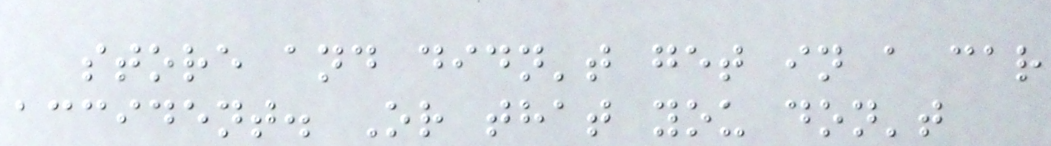store and didn't get in a car
accident. Or that you don't
